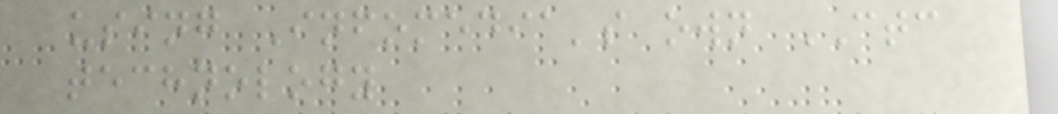using Infomedia's own CTC
technology
